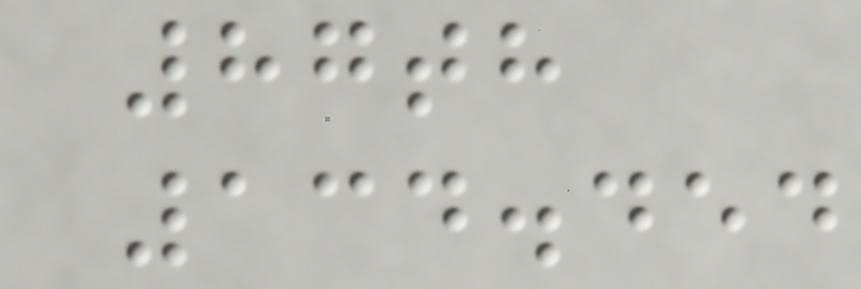87th
134.454
